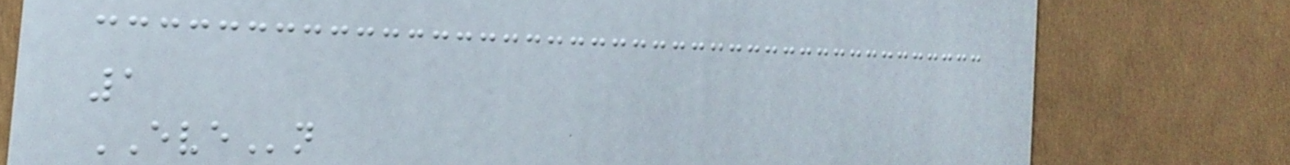1
EVEn
